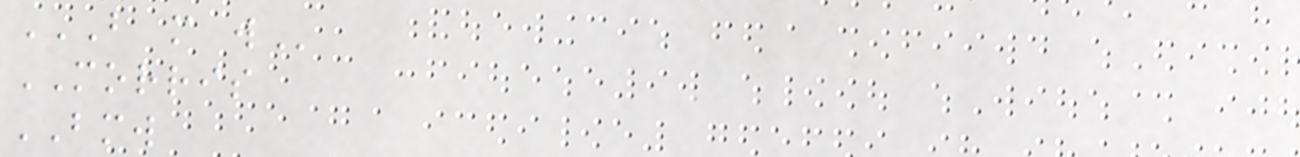B M W
MORRIS
BMW
